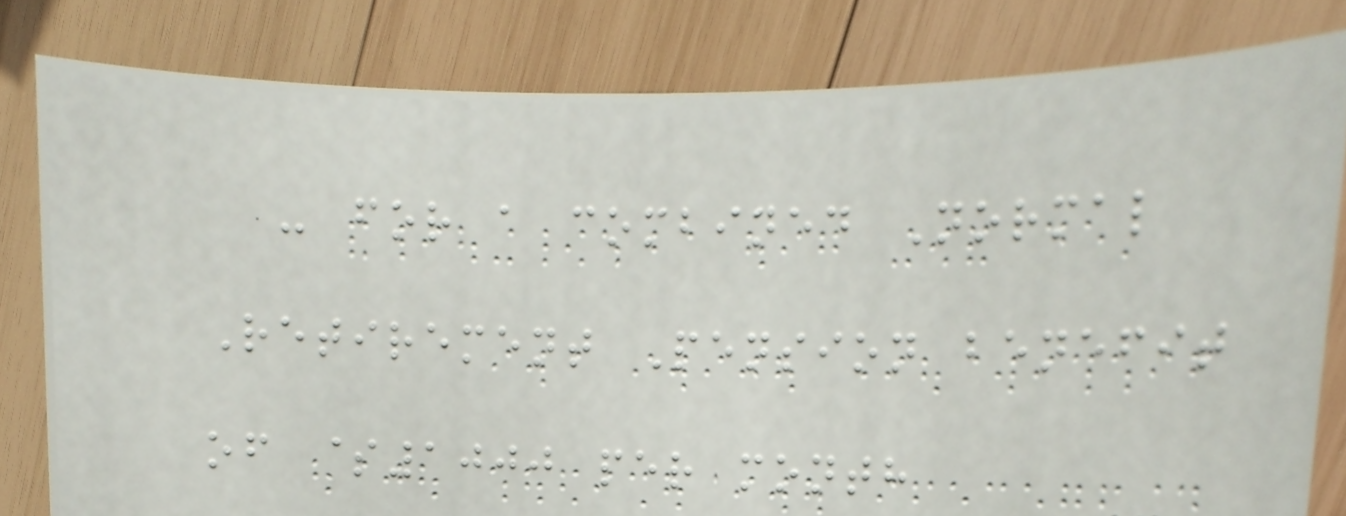- for a combined Normal
Retirement Pension benefit
of $1000 per month
